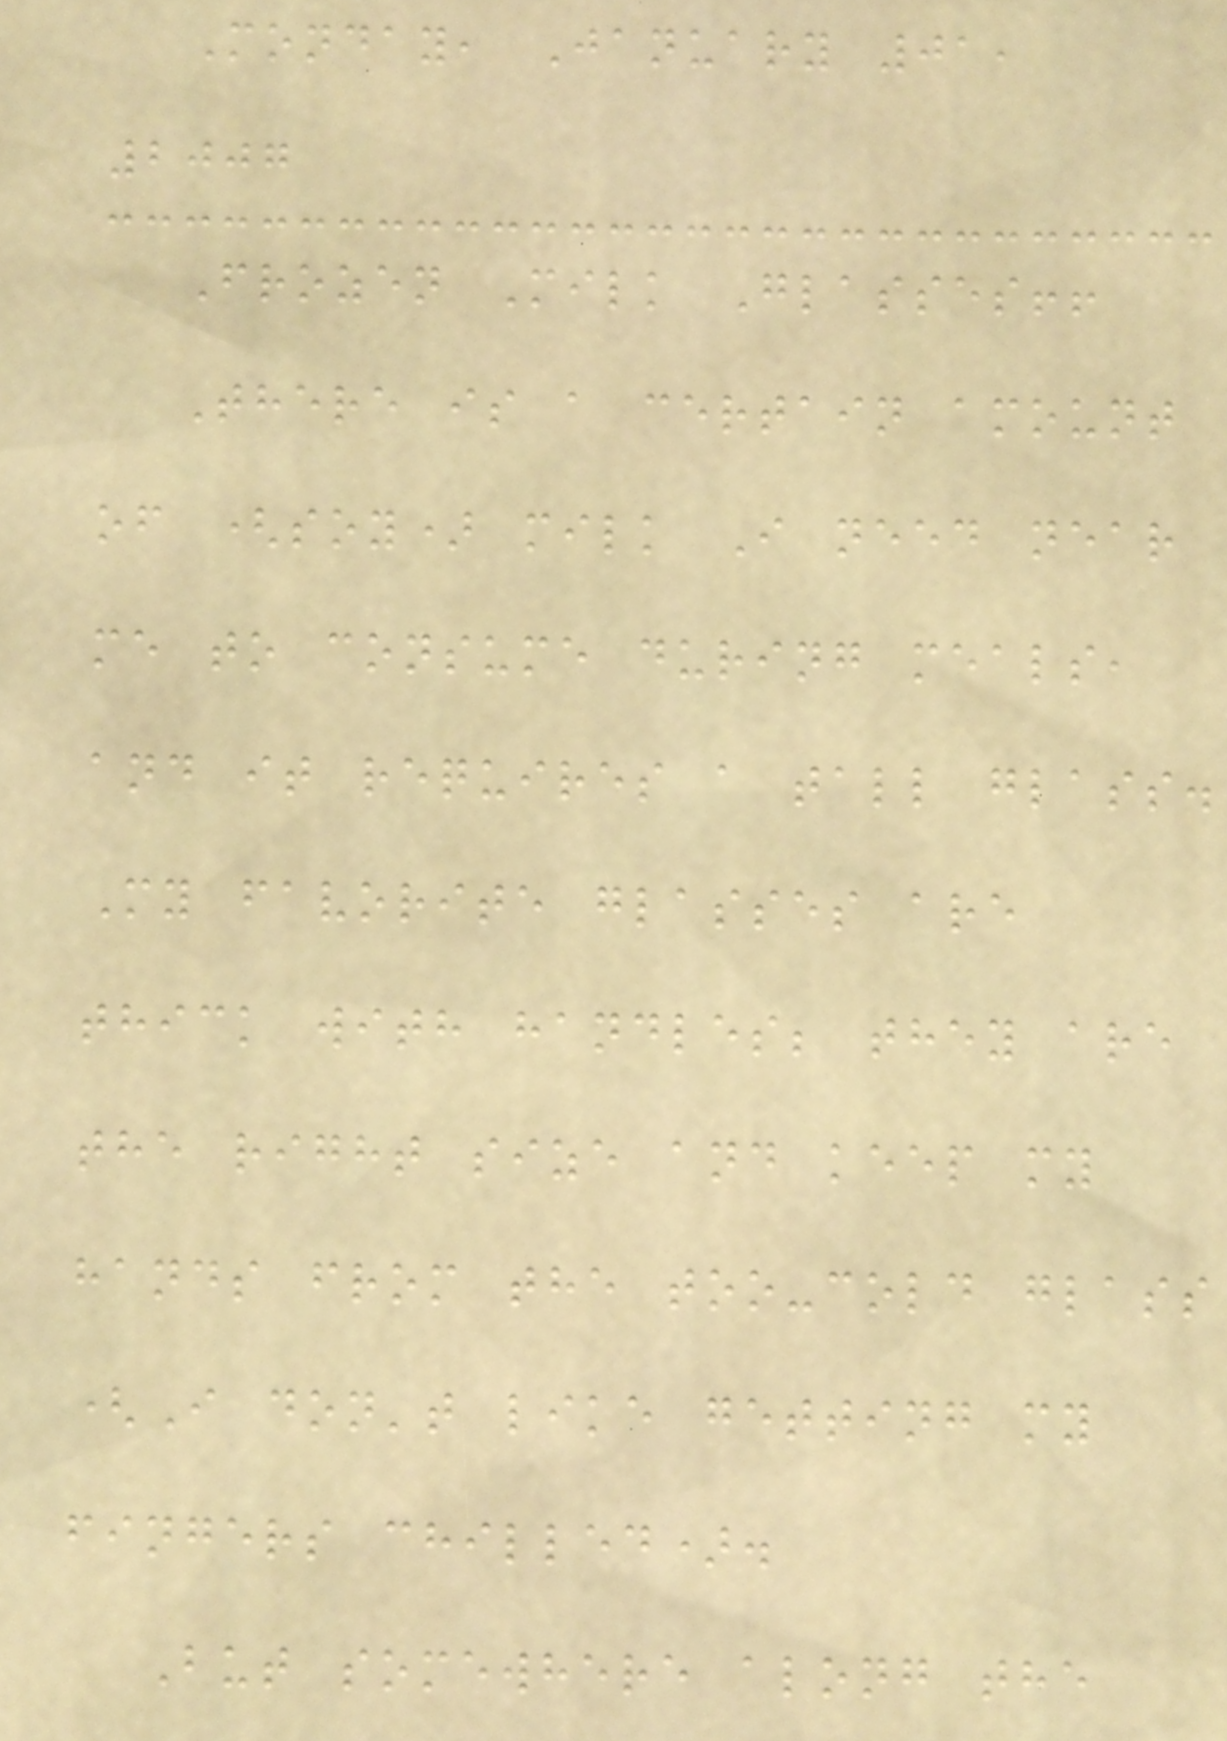Monday, January 01,
2007
Frozen Milk Glasses!!
There is a certain amount
of (soy) milk I need near
me to consume during meals,
and it requires a tall glass.
My favorite glasses are
thick with handles; they are
the right size and keep my
hands from the too-cold glass
(I don't like getting my
fingers chilled).
But somewhere along the
